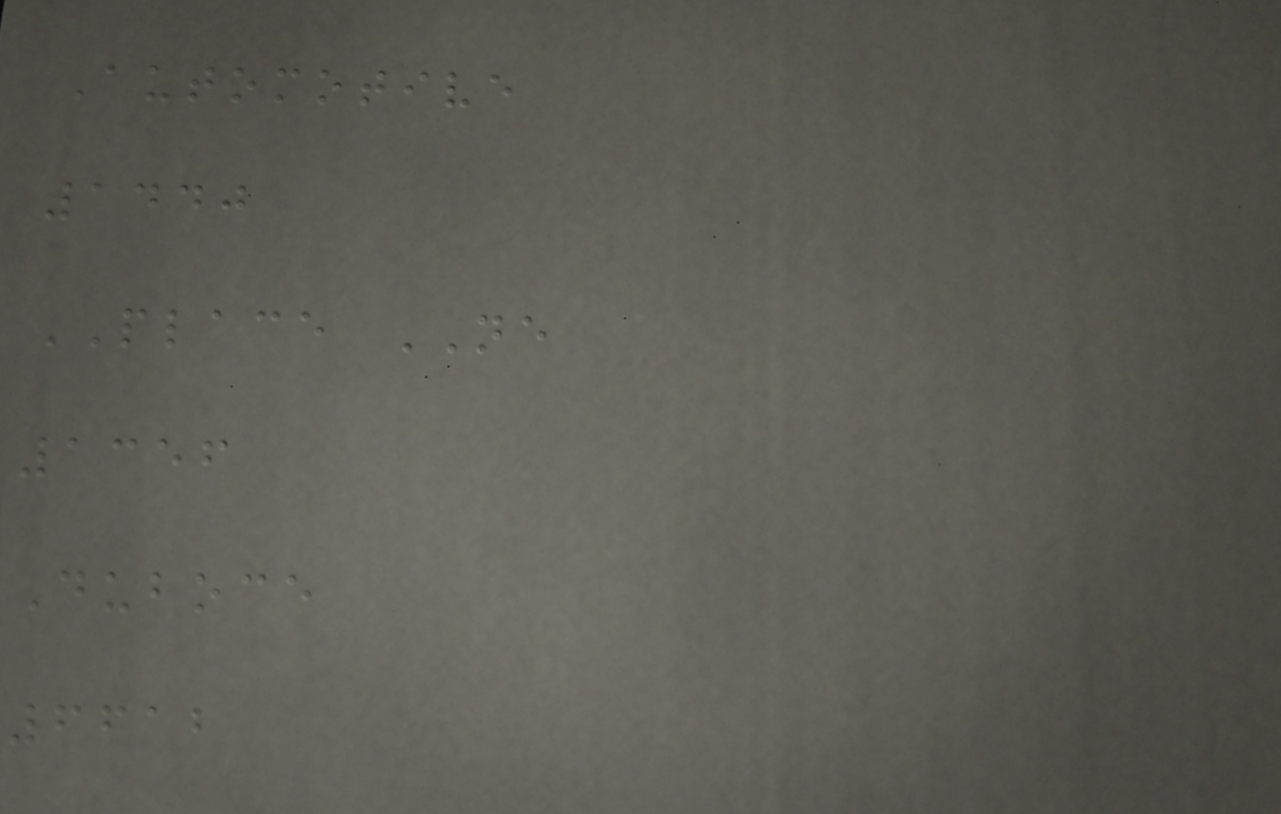Automotive
1440
PLACE NE
1356
Duboce
6612
